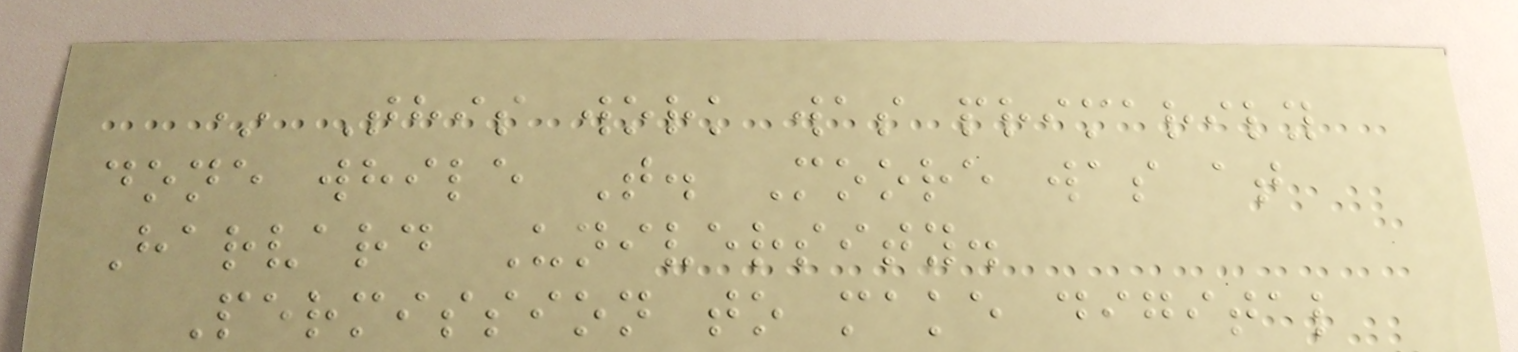* This work was primarily
done while T. Moore was at
Harvard University.
Permission to make digital
